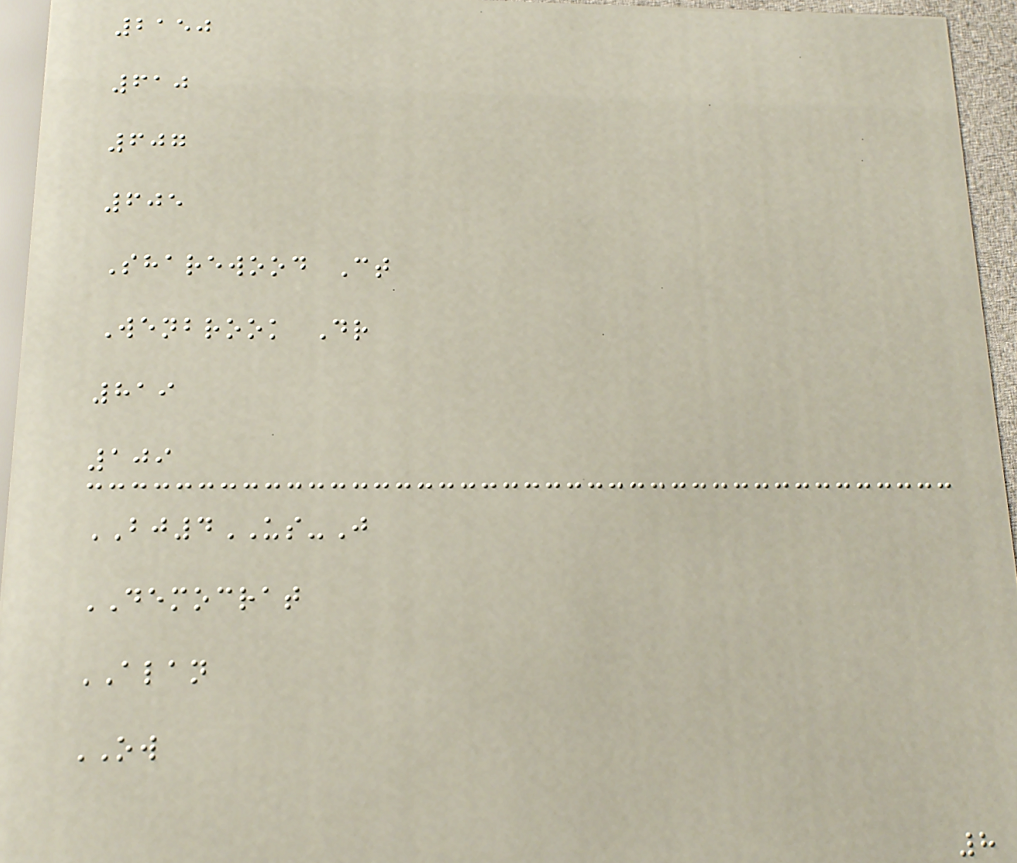2150
610
607
605
Sharewood Ct
Wenbrook Dr
819
109
BJ4US-J
DEMOCRAT
ALAN
OW
8
